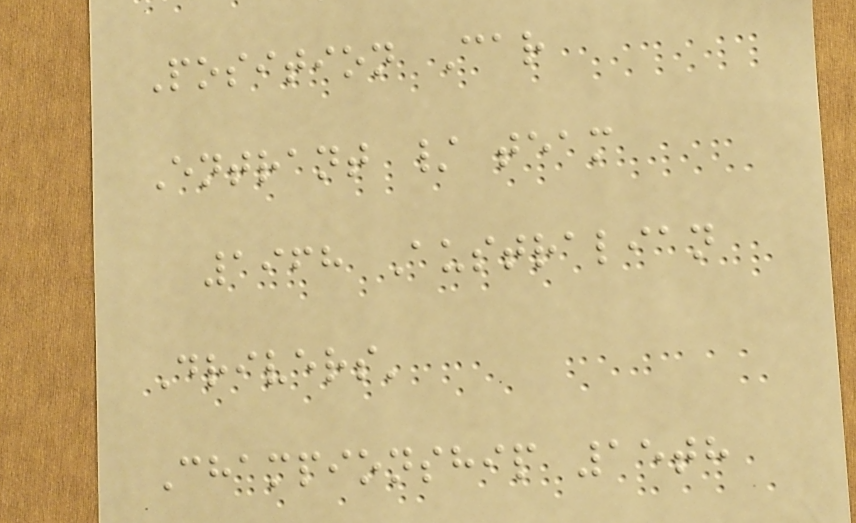Position Car
Entrant / team
1968 Australian
Drivers'
Championship 15th
